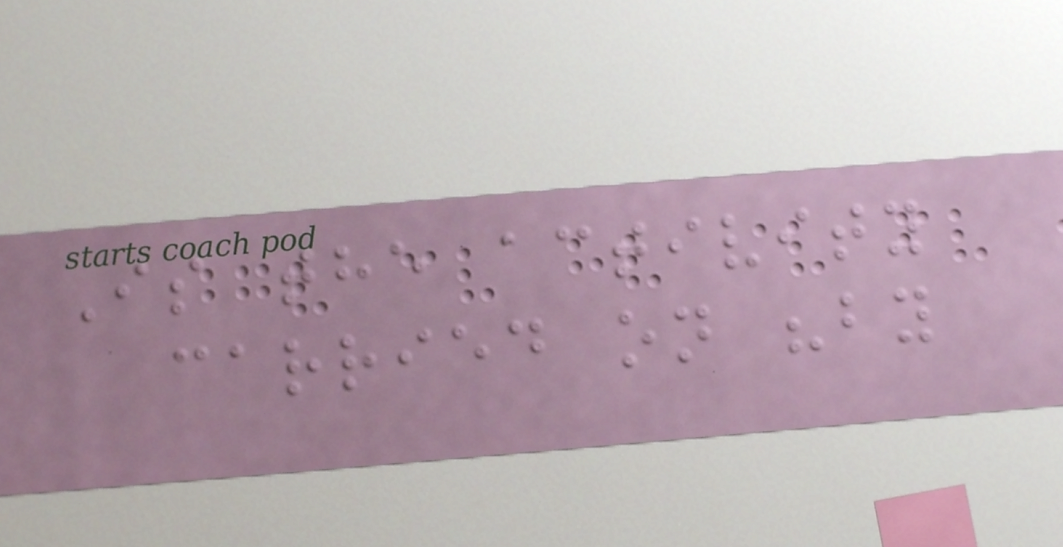Is the activity
carried on "by
